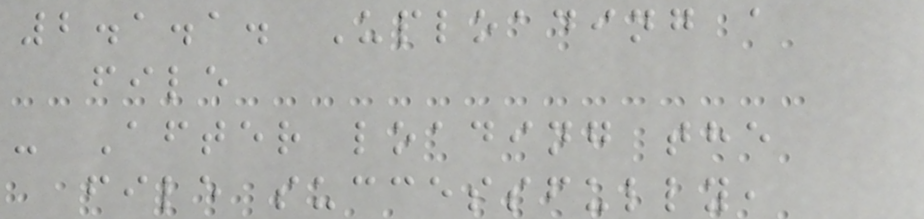2.1.1. Uploading a
file
- After loading the
file successfully,
